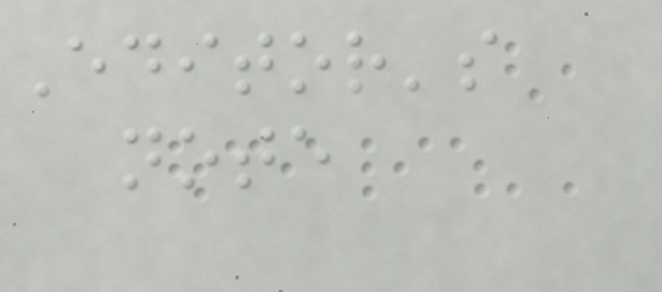Editor's
note
